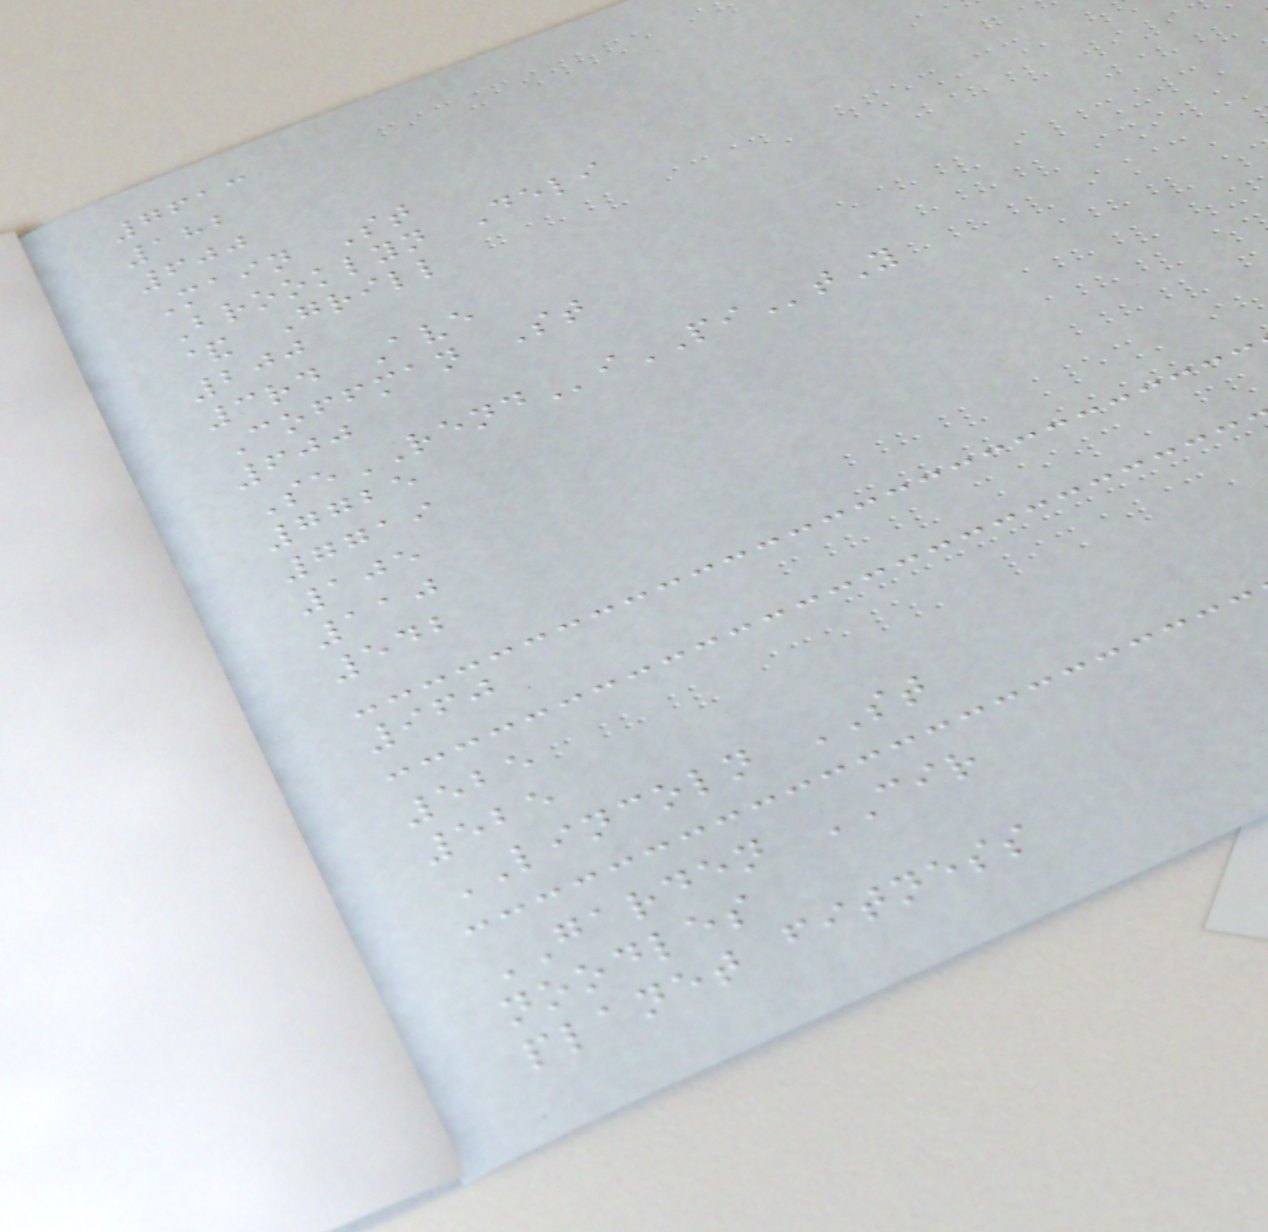7613
182
600
Main St
Brooklyn Deli
& Grill
200
3rd Ave
Coffman St
600
SeRENDiPItY
7725
7719
105
110
542
960
525
525
LINCOLN ST
GARDEN CIR
noodles
planet fitness
